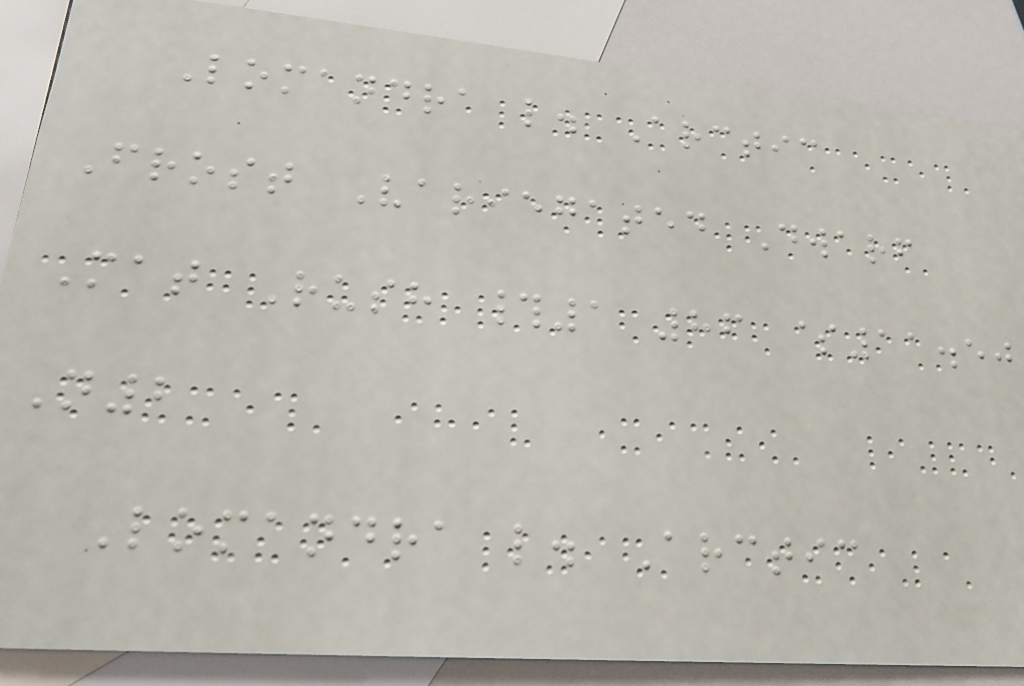Lomandra l. Arctic
Frost Variegated Dwarf
Mat Rush #1 86 $11.50
N2
Lomandra l. Arctic
